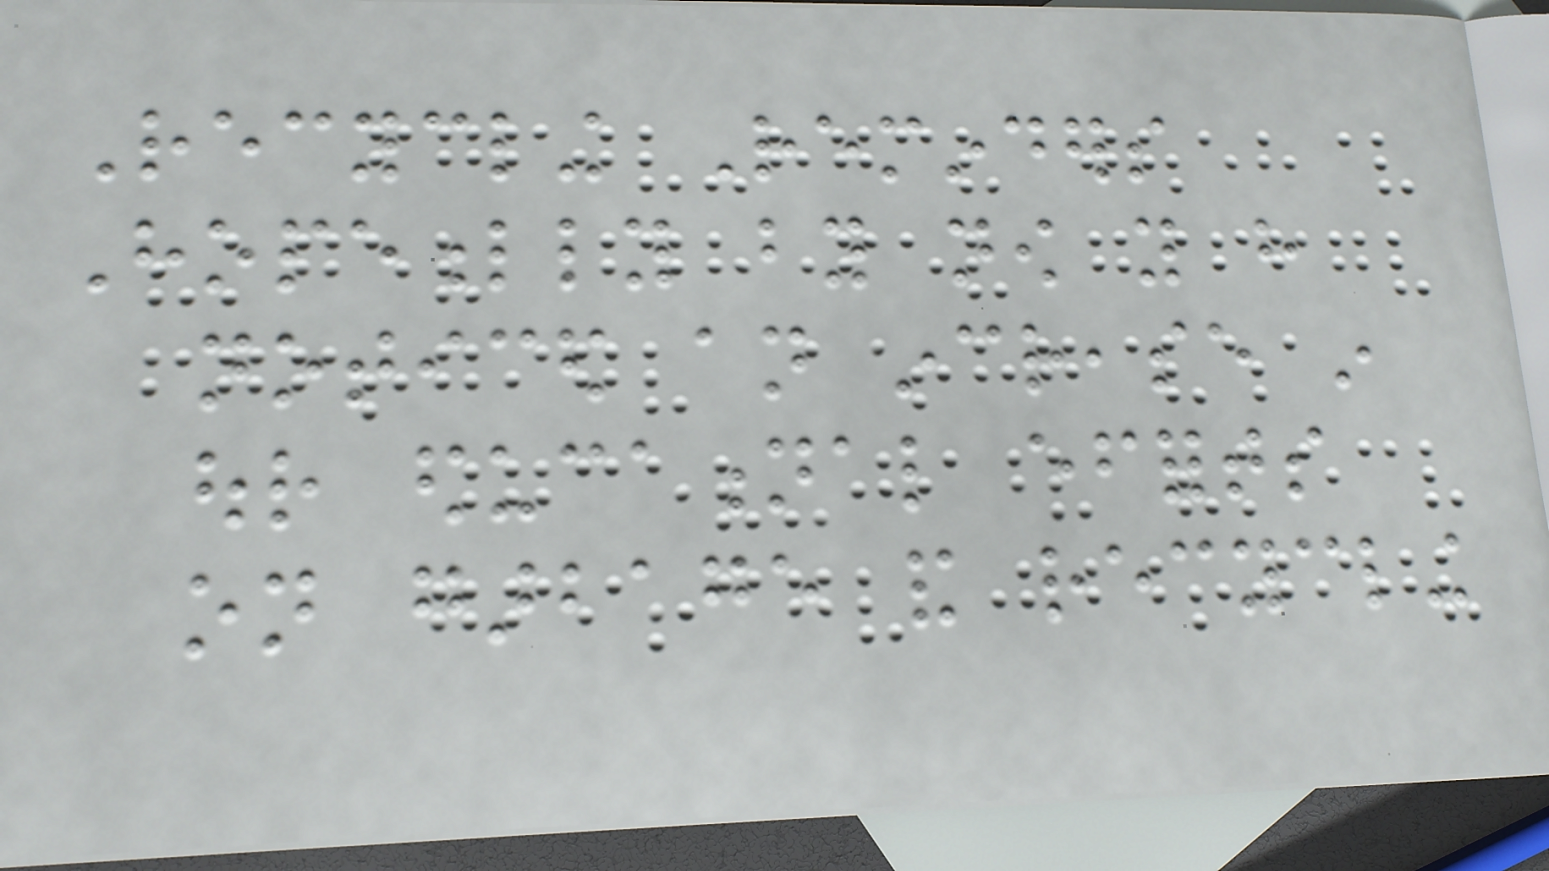Recycling Reminders
Hopefully by now you have
noticed an increase in
our educational efforts
on garbage and recycling
